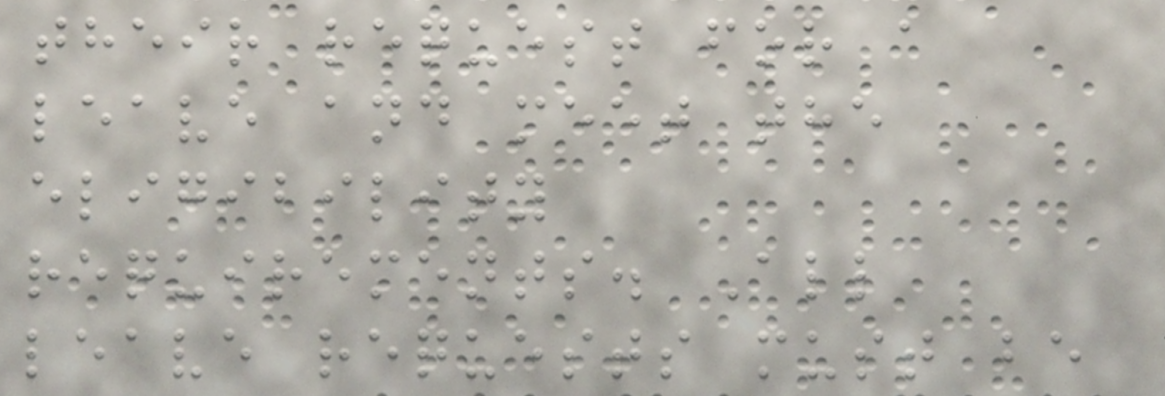their request for a
leave and meet the
eligibility
requirements. All
leave requests must be
